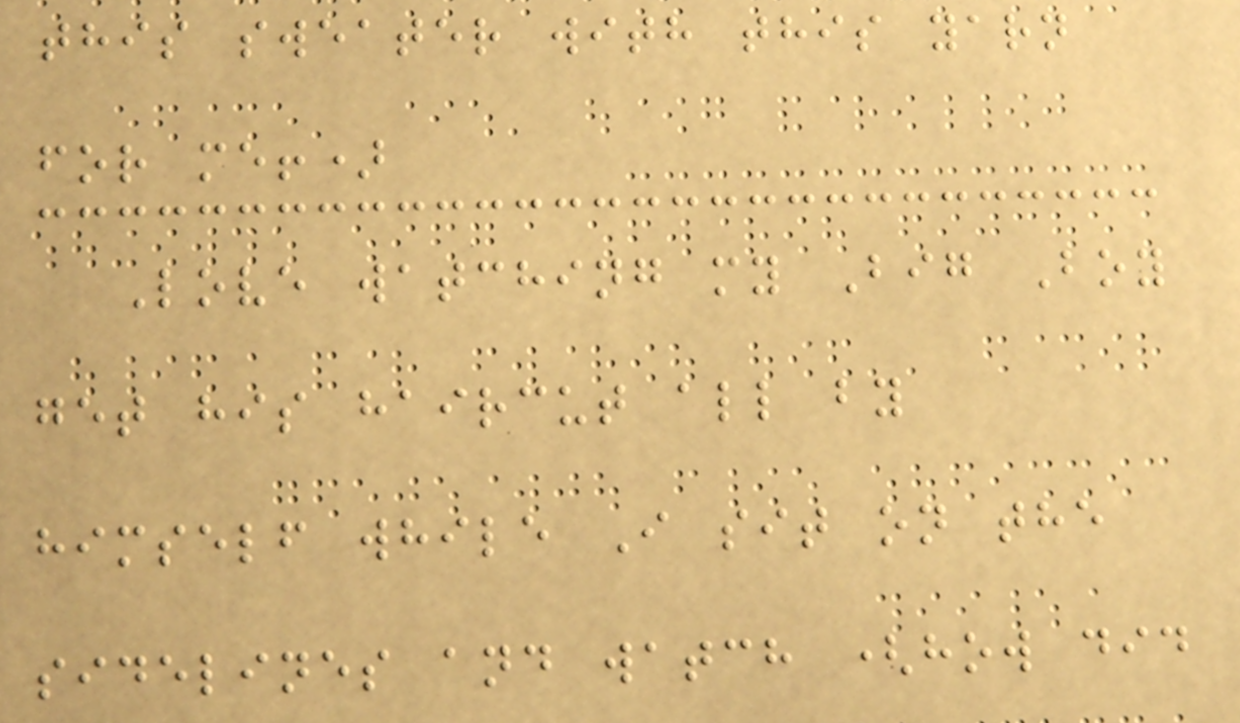this sweater with this yarn
for me!)
Love watching my Big Boy
get his haircut all by
himself while I sit on the
sidelines and watch (how did
